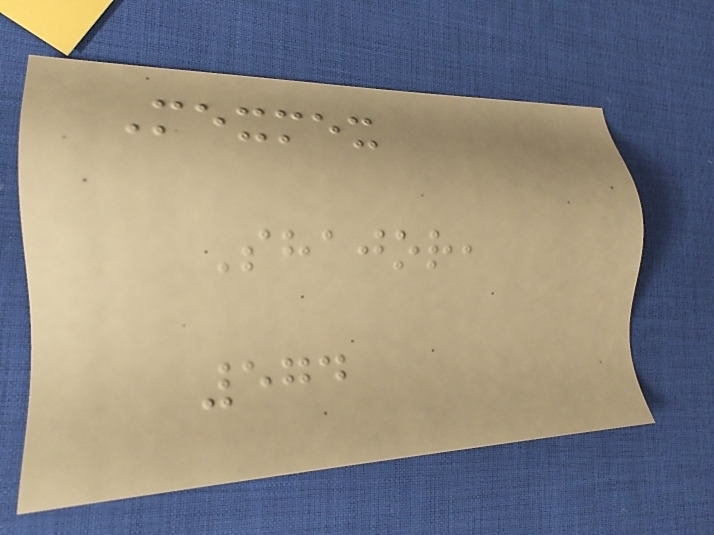Mexmex
Shajor,
574
